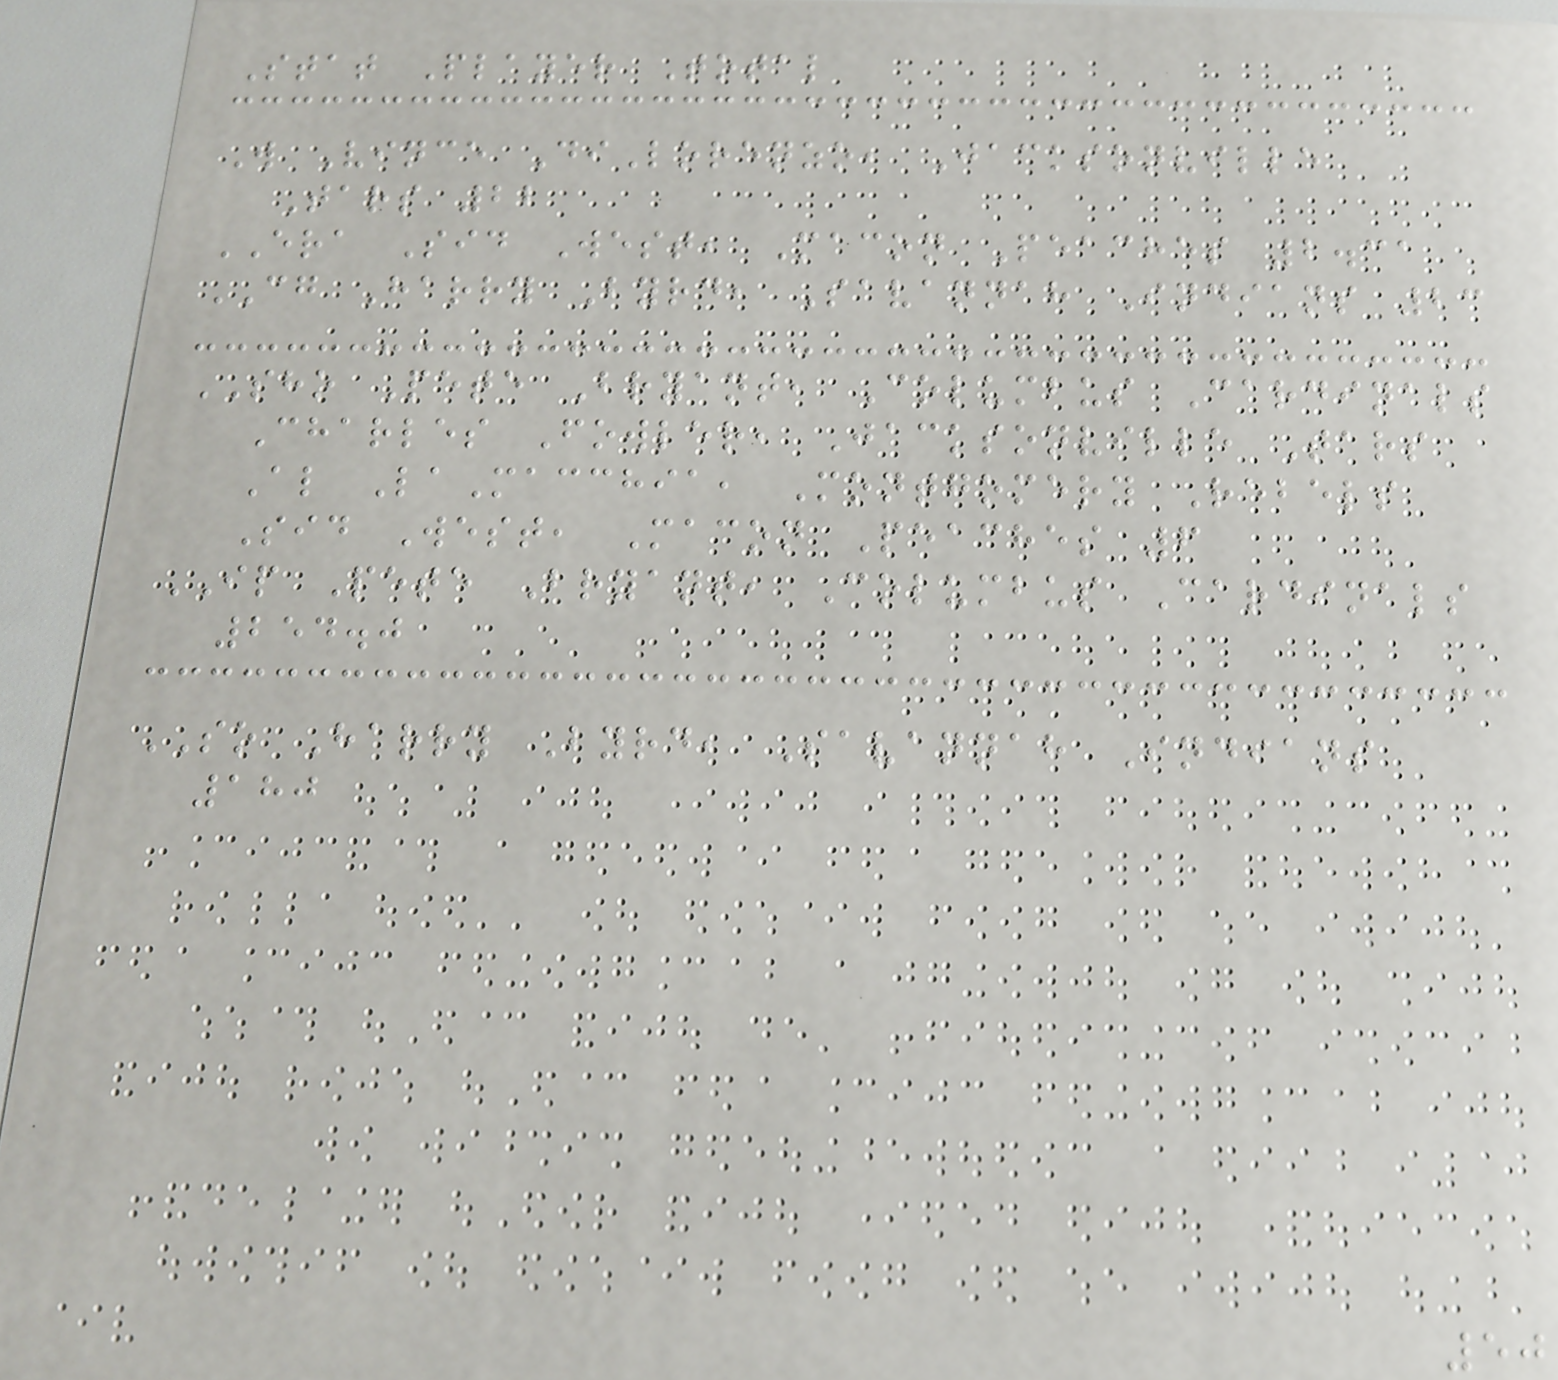Stat Player Total
W Vince DiLorenzo, Jacksonville
Tars 22
ERA Sid West, Macon Peaches 2.31
CG Harry Byrd, Savannah Indians 23
SHO Pete Bryant, Columbus Cardinals
Charles Fowler, Jacksonville Tars
Al LaMacchia, Montgomery Rebels
Sid West, Macon Peaches 6
IP Pete Bryant, Columbus Cardinals
254.0
SO Harry Byrd, Savannah Indians
180
50
